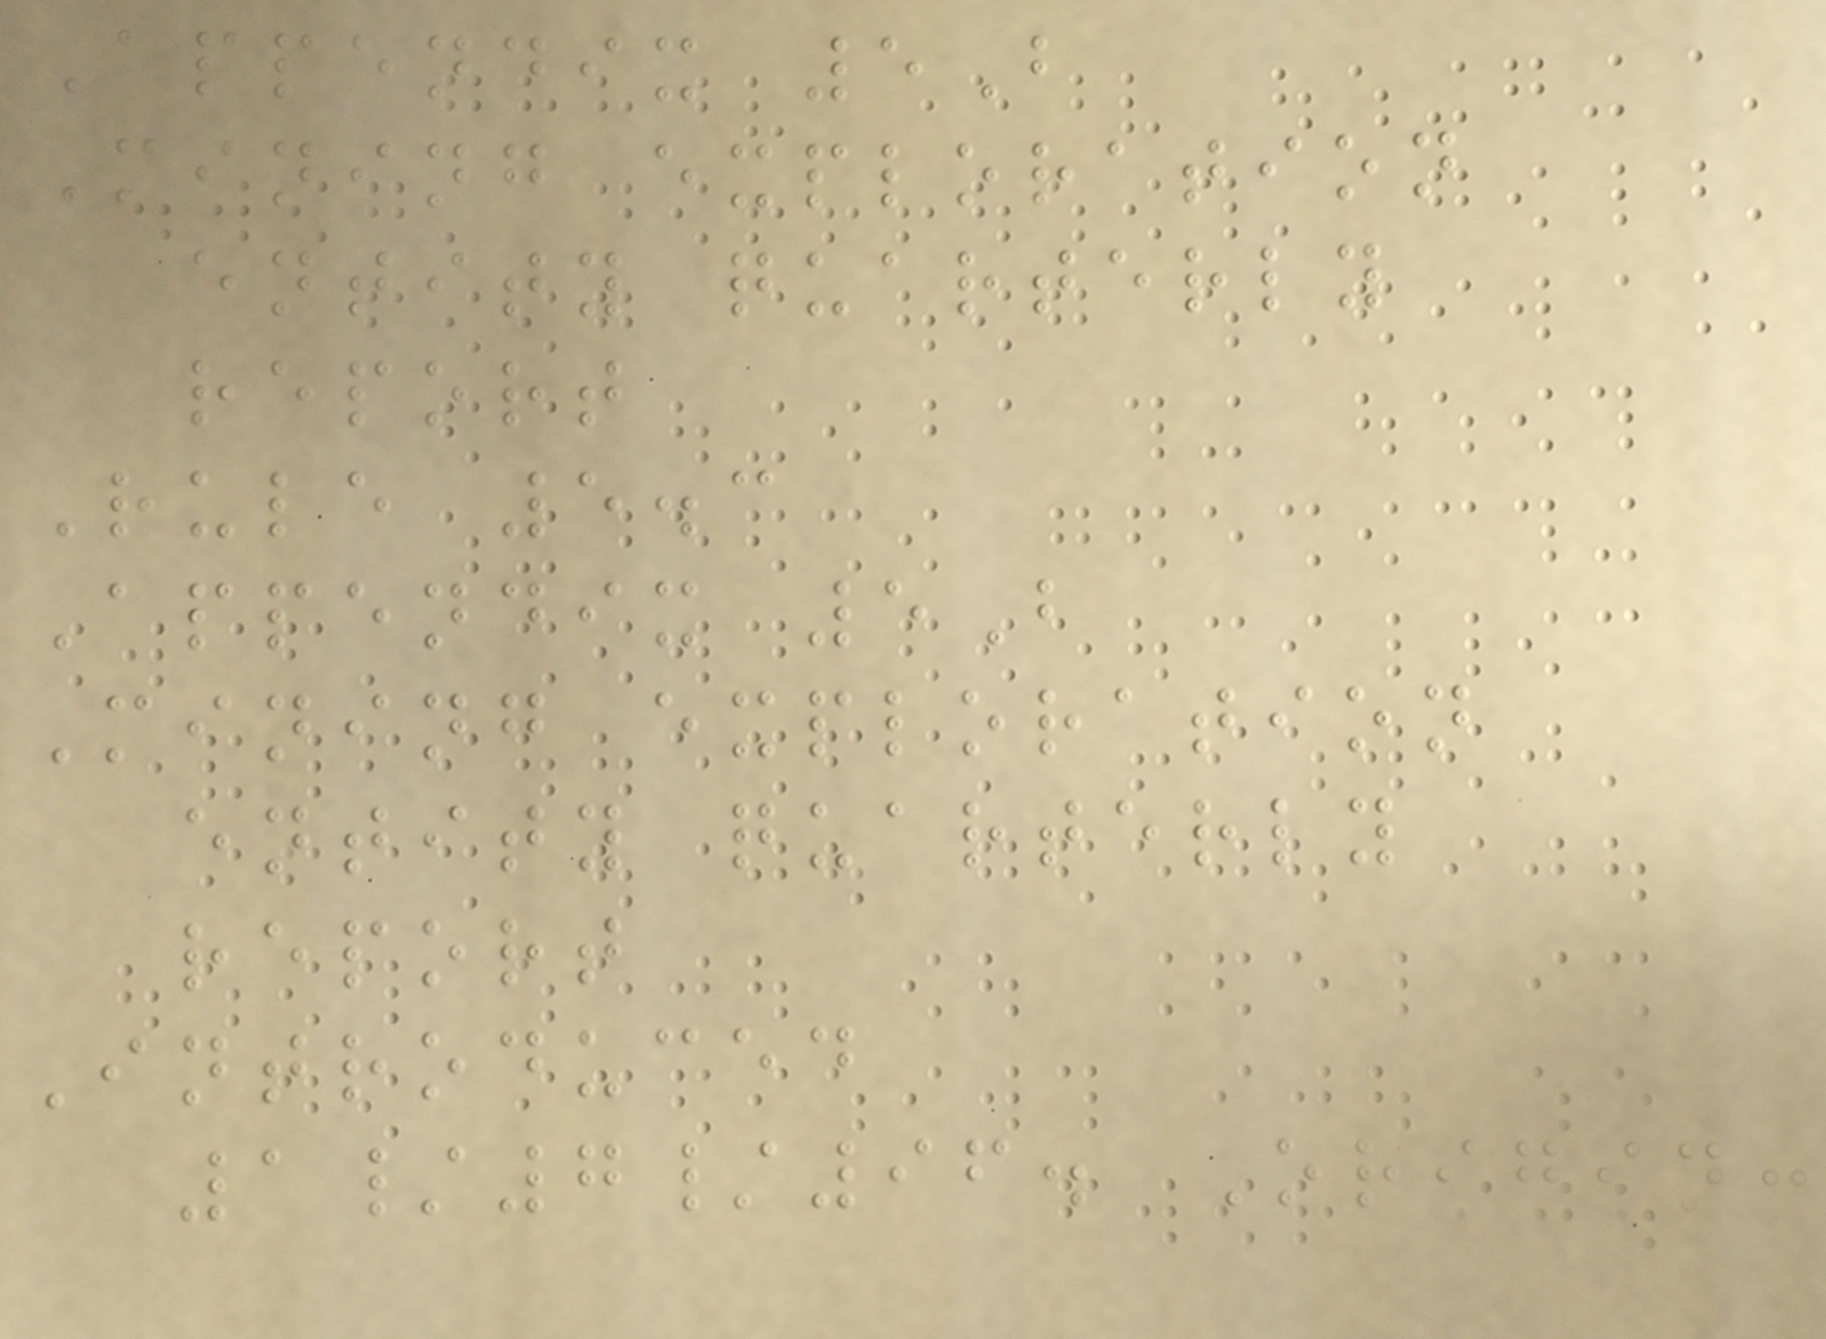Appendix 5B
Mining exploration
entity quarterly
report
Rule 5.3
Appendix 5B
Mining exploration
entity quarterly
report
Introduced
1/7/96. Origin:
